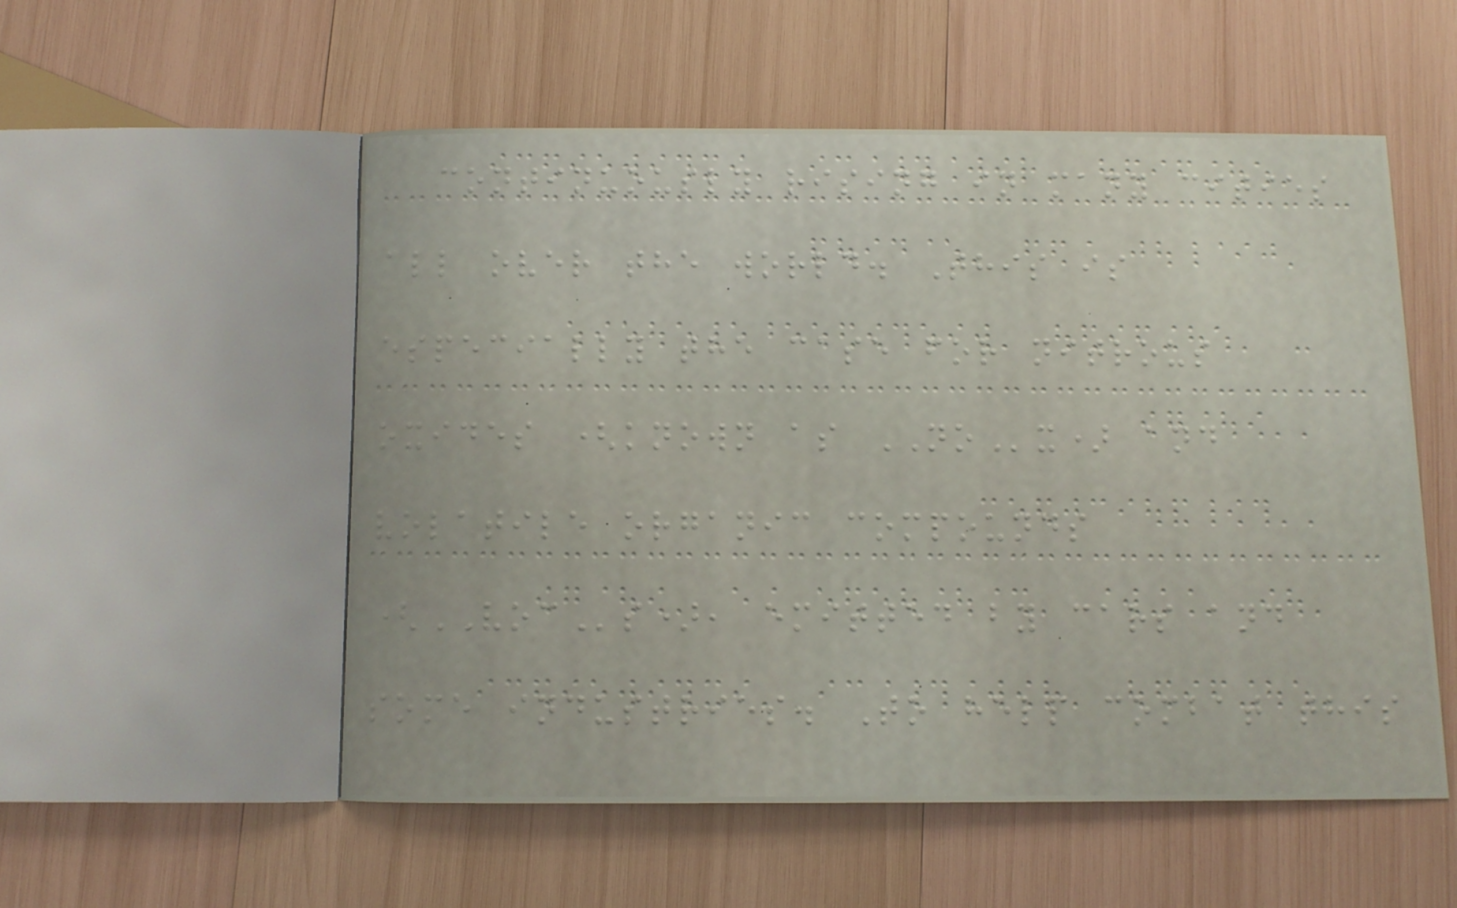continuously rising in many cities
all over the world. This is
especially the case for nitrous
oxides (known as NOx) and
volatile organic compounds
(VOCs), emitted by cars and
some industries. To help combat this
